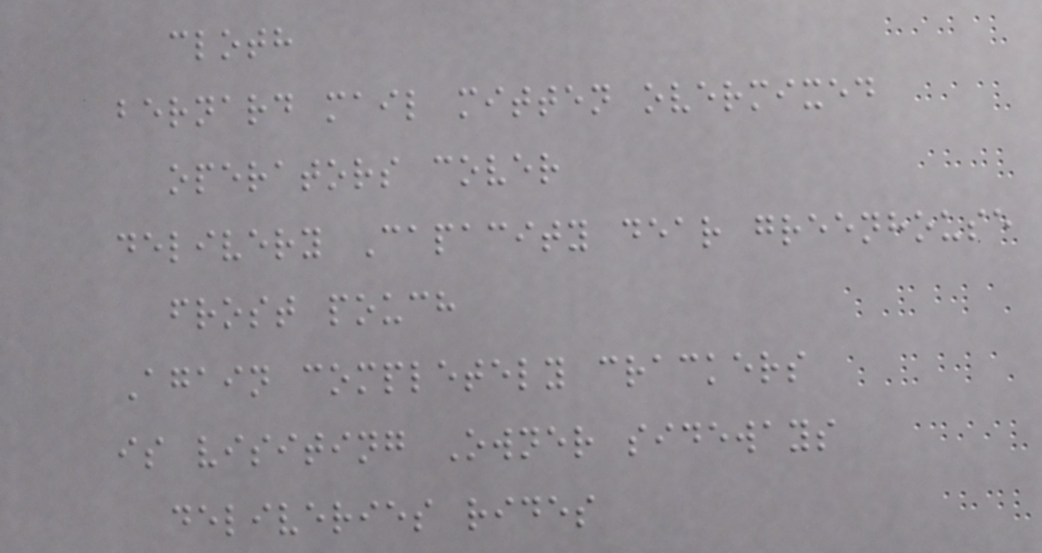cloth
bernard mail mitten overmixed
operators cover
delivery Capacity dear greenhouse
frost pouch
Again completely crackers
is visiting Owner sideways
deliveries rides
